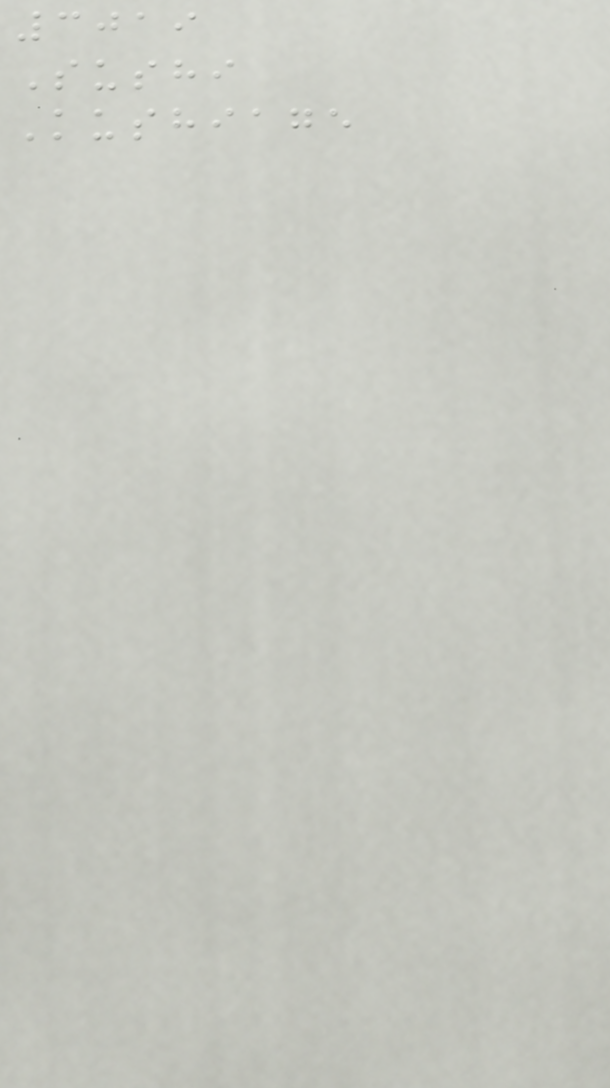3019
Sushi
Kushiage
